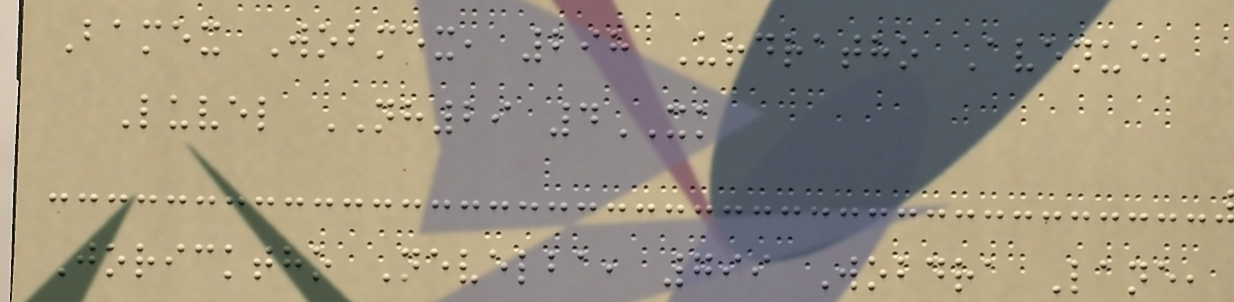Bamex Wobmex, 298 Urdratho Avenue,
Luvel NH29 4XK
Joricktho Nevelba, 799 Wobdra Lane,
